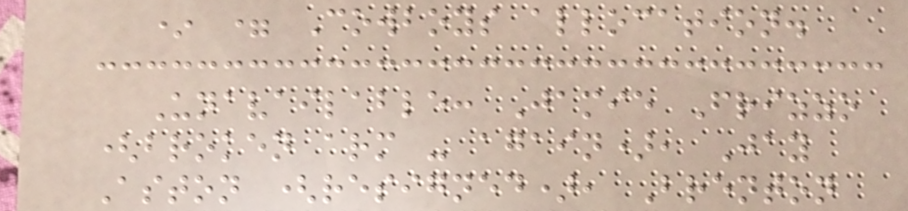* = Cowboys allocation.
Unavailable: Jamie Frizzo
(broken arm - again), Jay
Aston (resigned), Brenton
